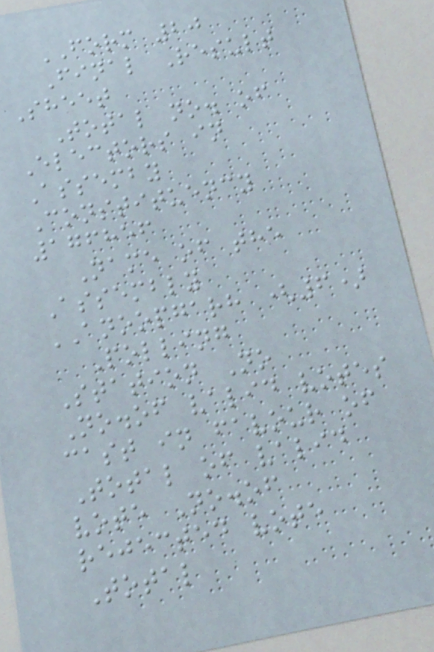FORM 20
Final Result
Sheet
Total no. of
Electors in
Assemby
Constituency
176856
Name of the
Assembly
ANOOPGARH (6)
Polling
Station No
No.of valid votes
cast in favour of
Total of valid
vote No.of
rejected vote
Total
